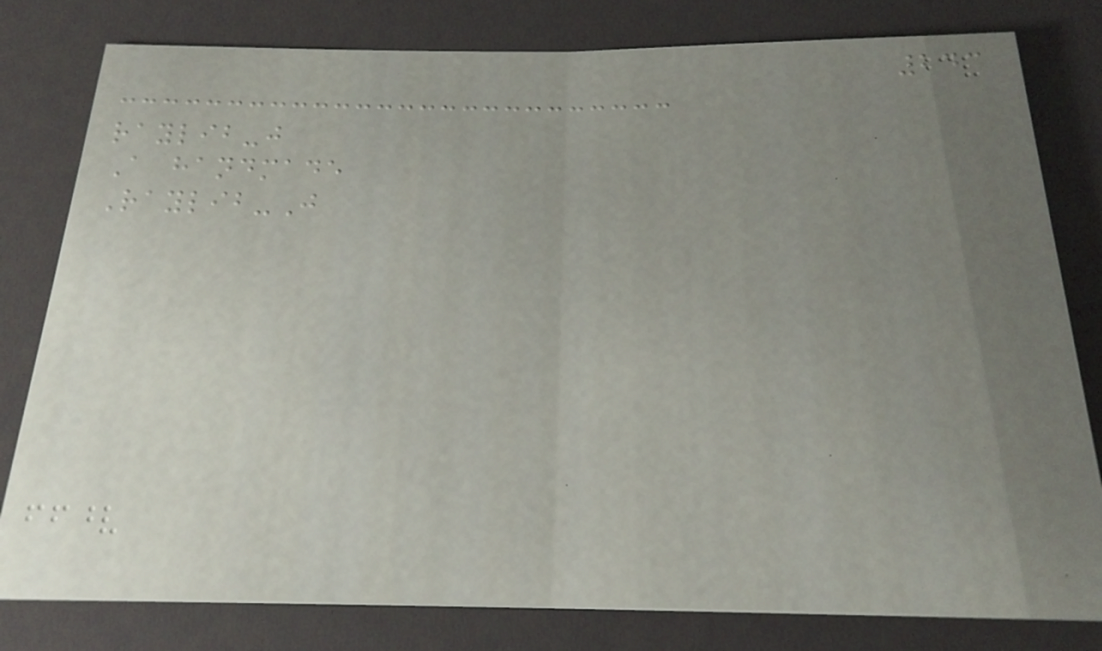243
raylib-j
A handmade
Raylib-J
